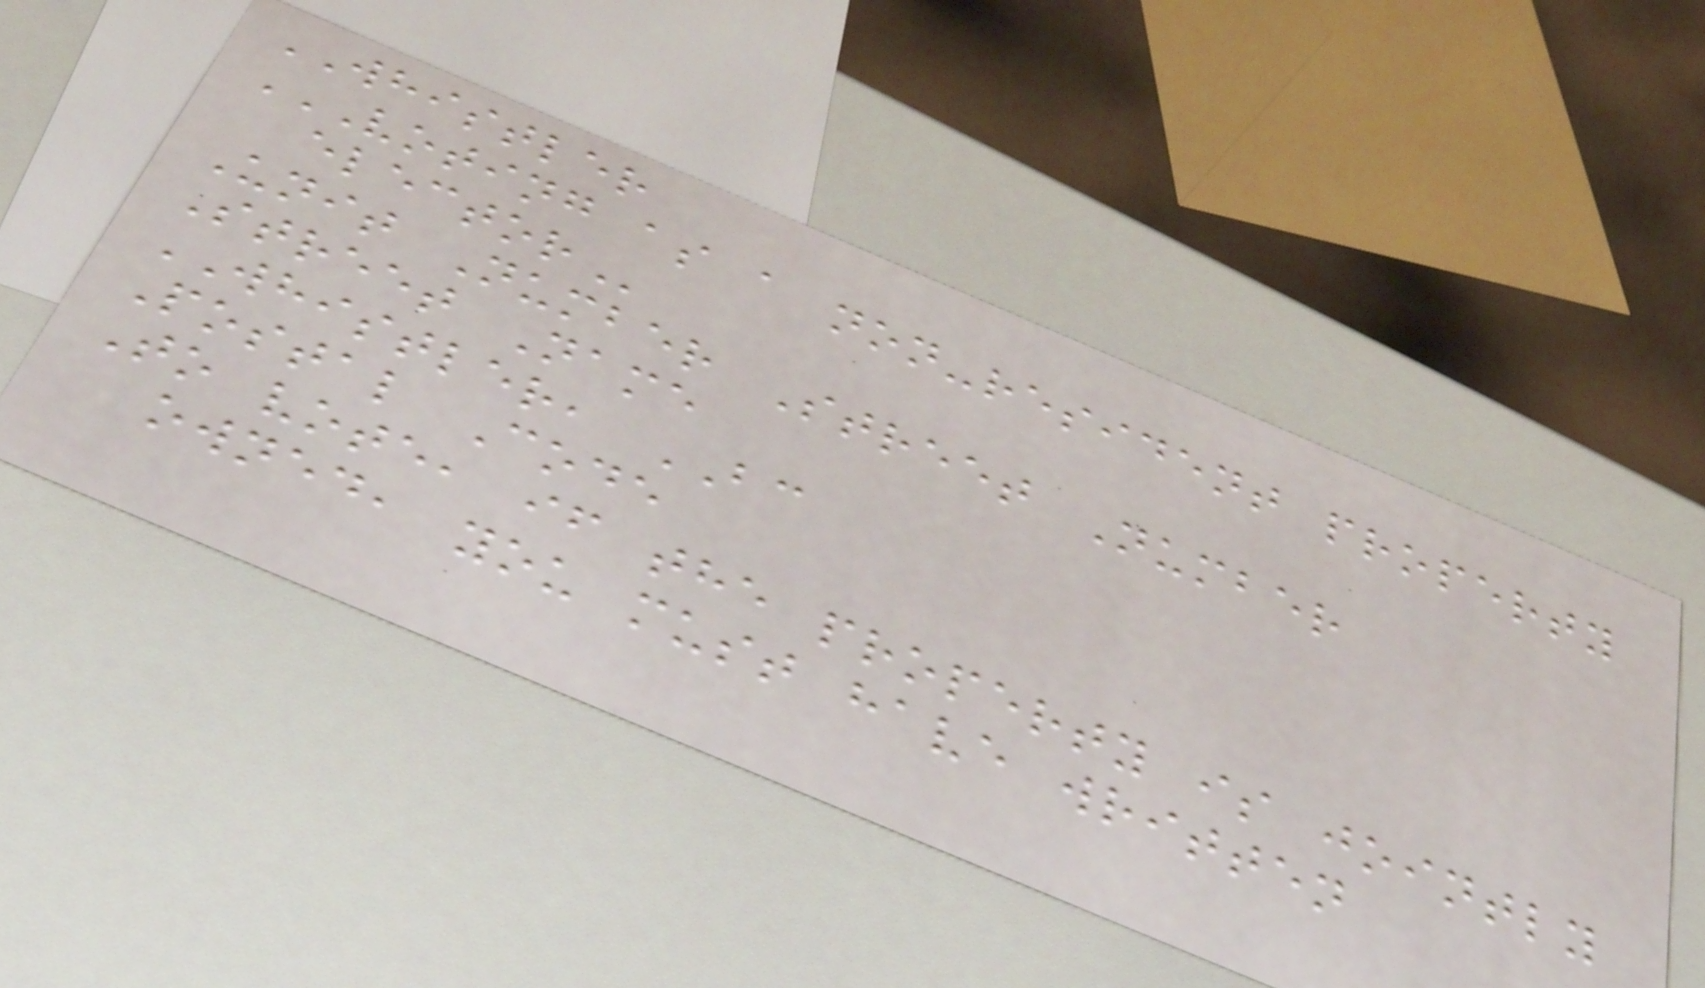WHISTLER
VOTING AS A NON-RESIDENT PROPERTY
ELECTOR
Unit Number Street Number
Street Name
WHISTLER, BC
Postal Code
To vote, if the property is jointly
owned, you must have written
